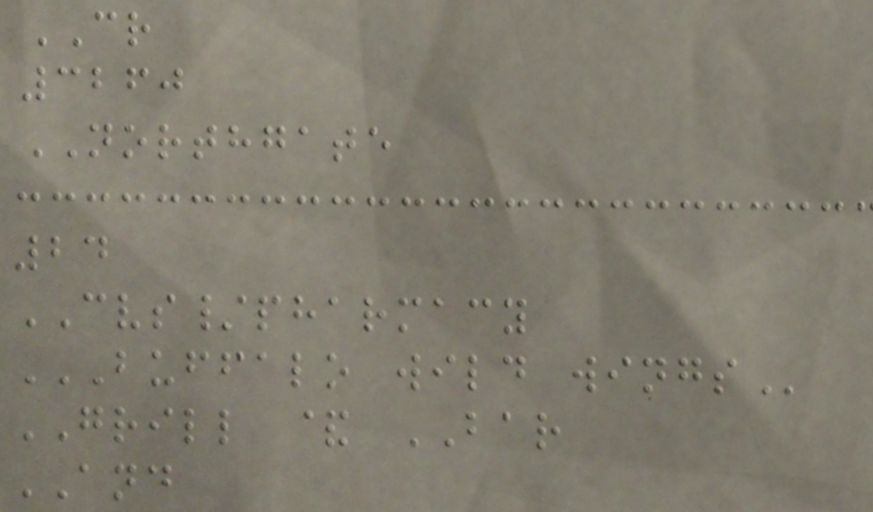CR
3260
NORTHGATE
24
CVS/pharmacy
BUFFALO WILD WINGS
GRILL & BAR
AND
